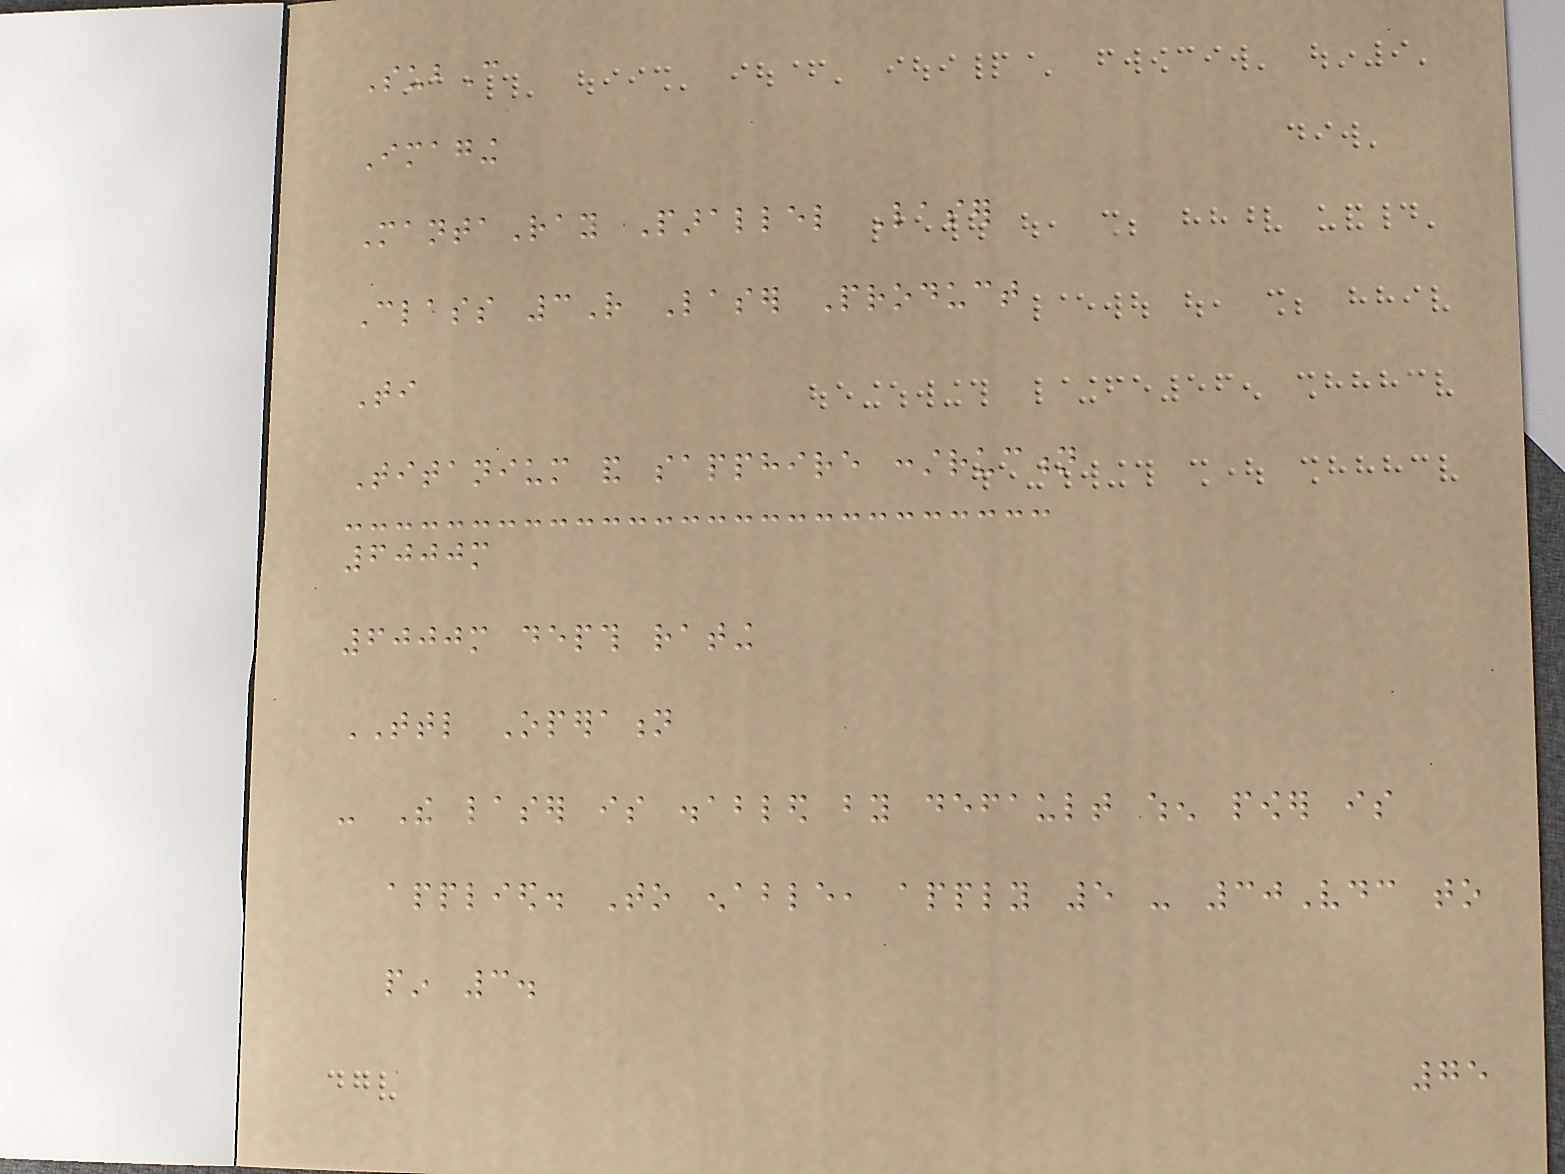SubC
Imaging
MantaRay Parallel Laser
Class 3R Laser Product
Ti
Titanium and sapphire construction
6000m
6000m depth rating
TTL Operation
- The laser is disabled by default when power is
applied. To enable, apply 5 - 30Vdc to
pin 3.
75
